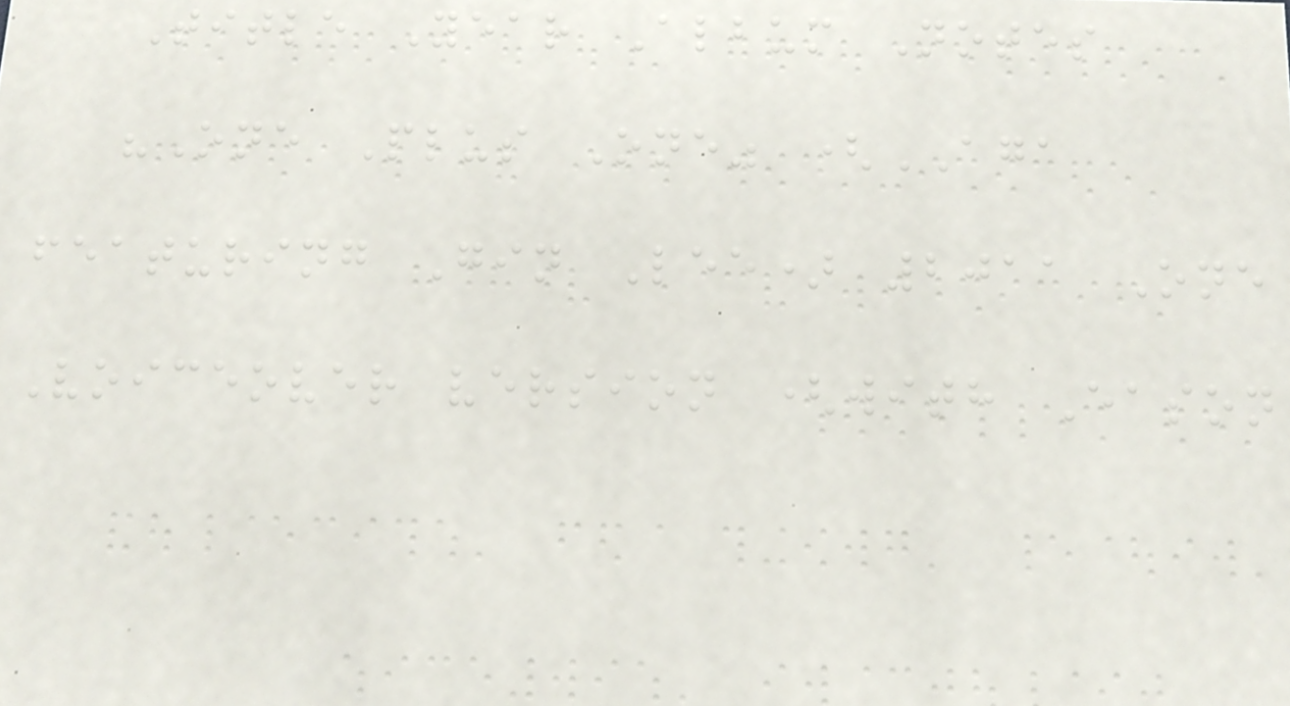Title Year Album Notes
"One Plus One" (AGA
featuring Gin Lee) 2011 One
Voiceover version (with Eason
